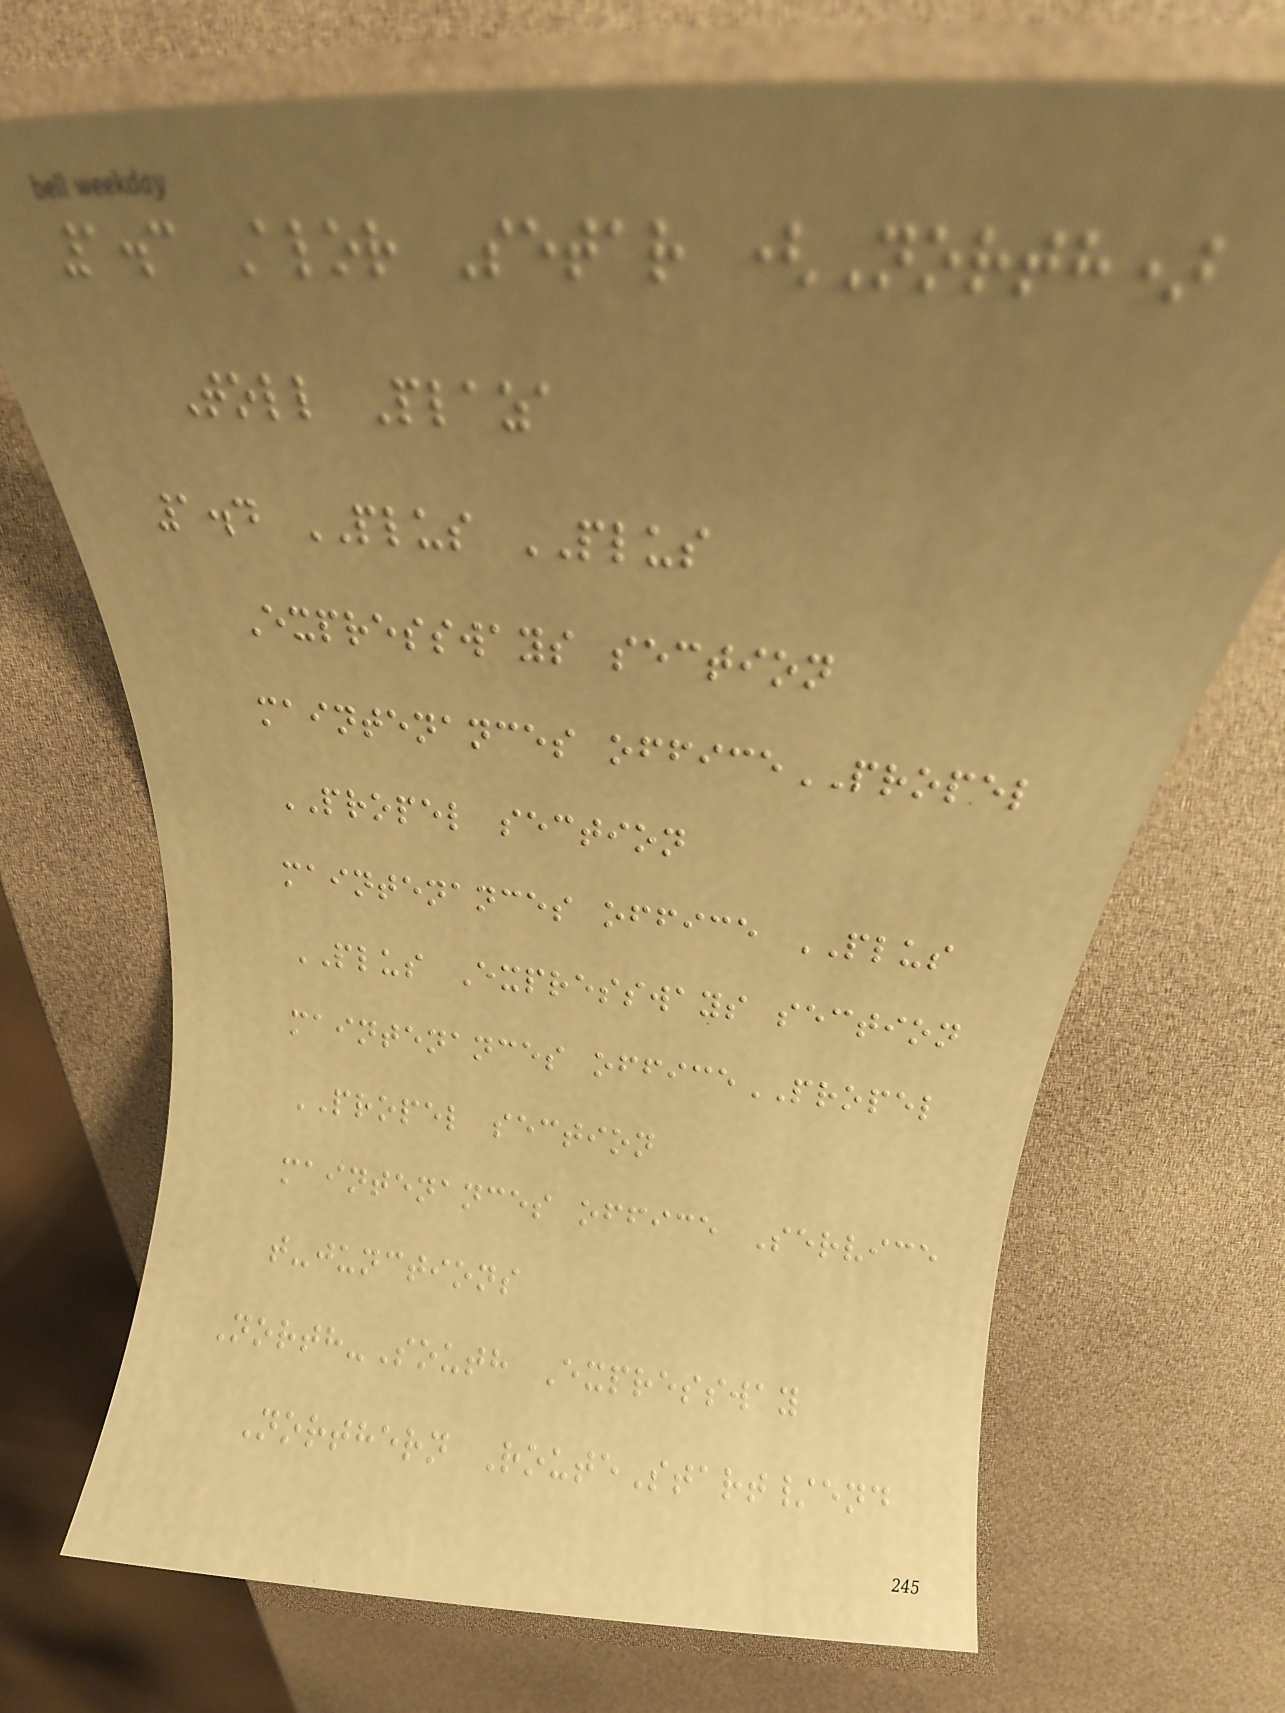1.3 Alor Setar (North)
Toll Plaza
1.4 PLUS PLUS
Expressways section
maintenances officePROPEL
PROPEL section
maintenances office PLUS
PLUS Expressways section
maintenances officePROPEL
PROPEL section
maintenances office Service
t-junctions
North-South Expressway
Northern RouteStart/end
